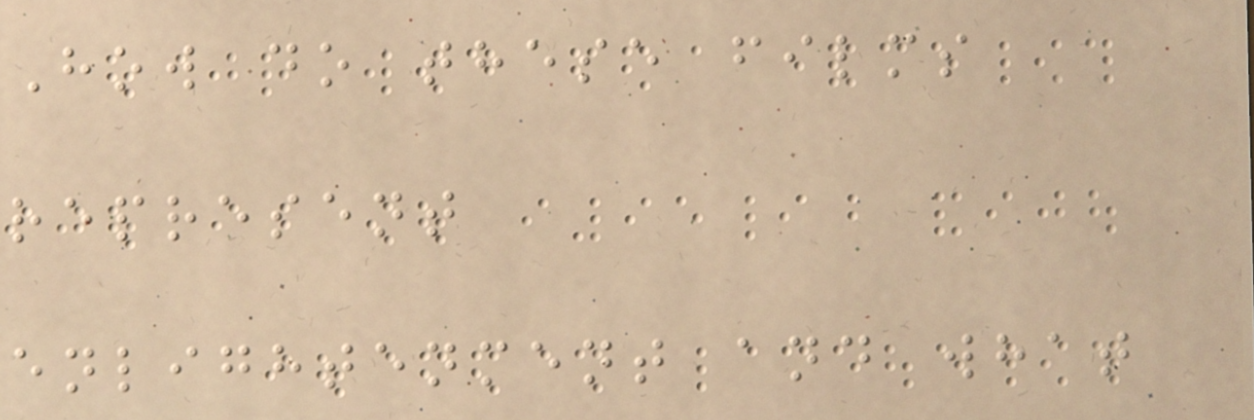How do these films
represent
enlightenment and what
